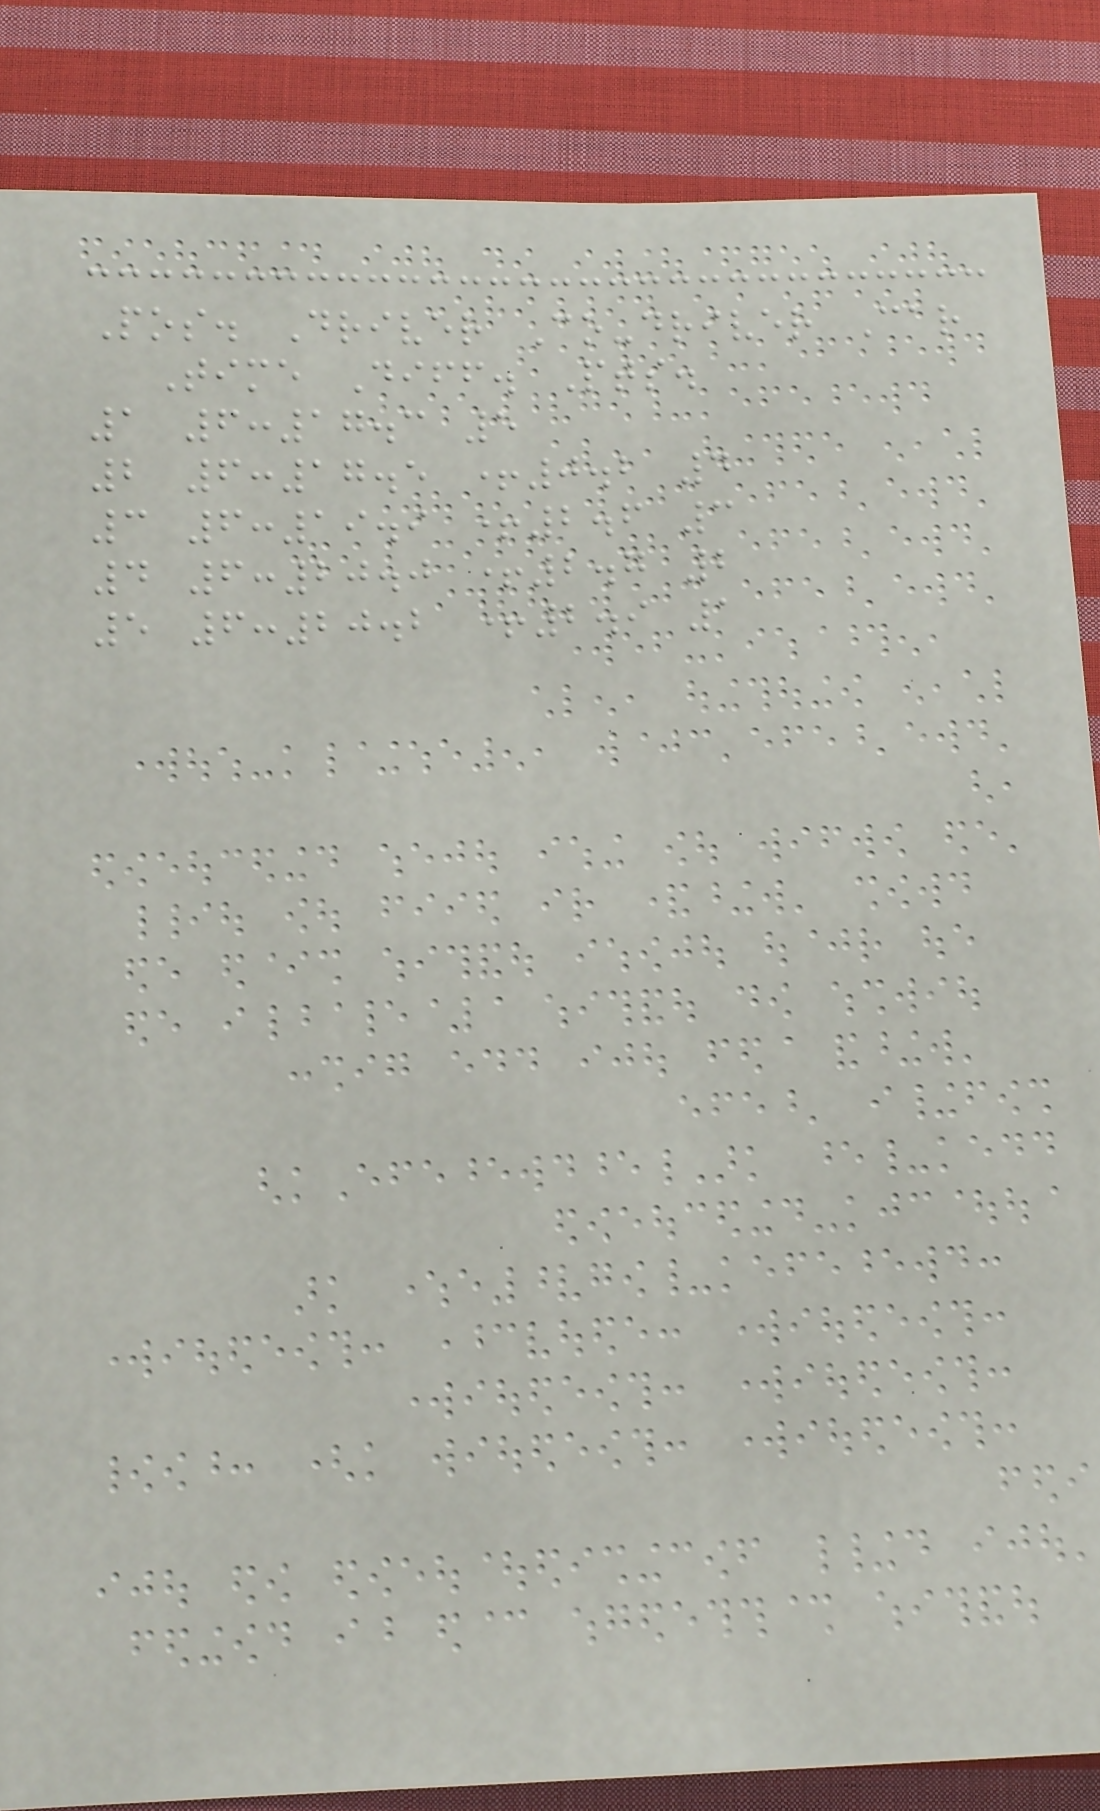Pos. Driver Co-driver Car
Time Diff. Pts.
1 6:17.3 5
2 6:17.5 +0.2 4
3 6:19.9 +2.6 3
4 6:20.0 +2.7 2
5 6:20.2 +2.9 1
